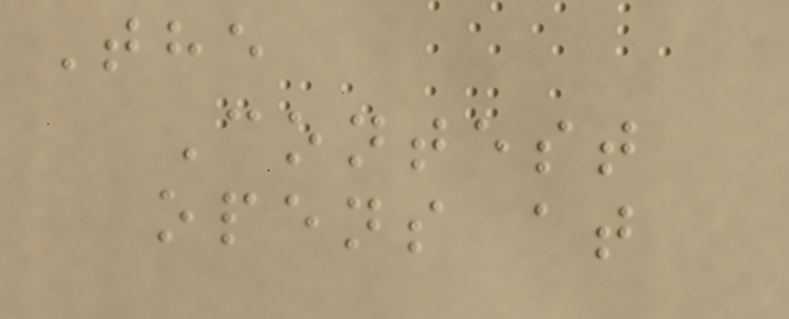The
Contest
opens at
